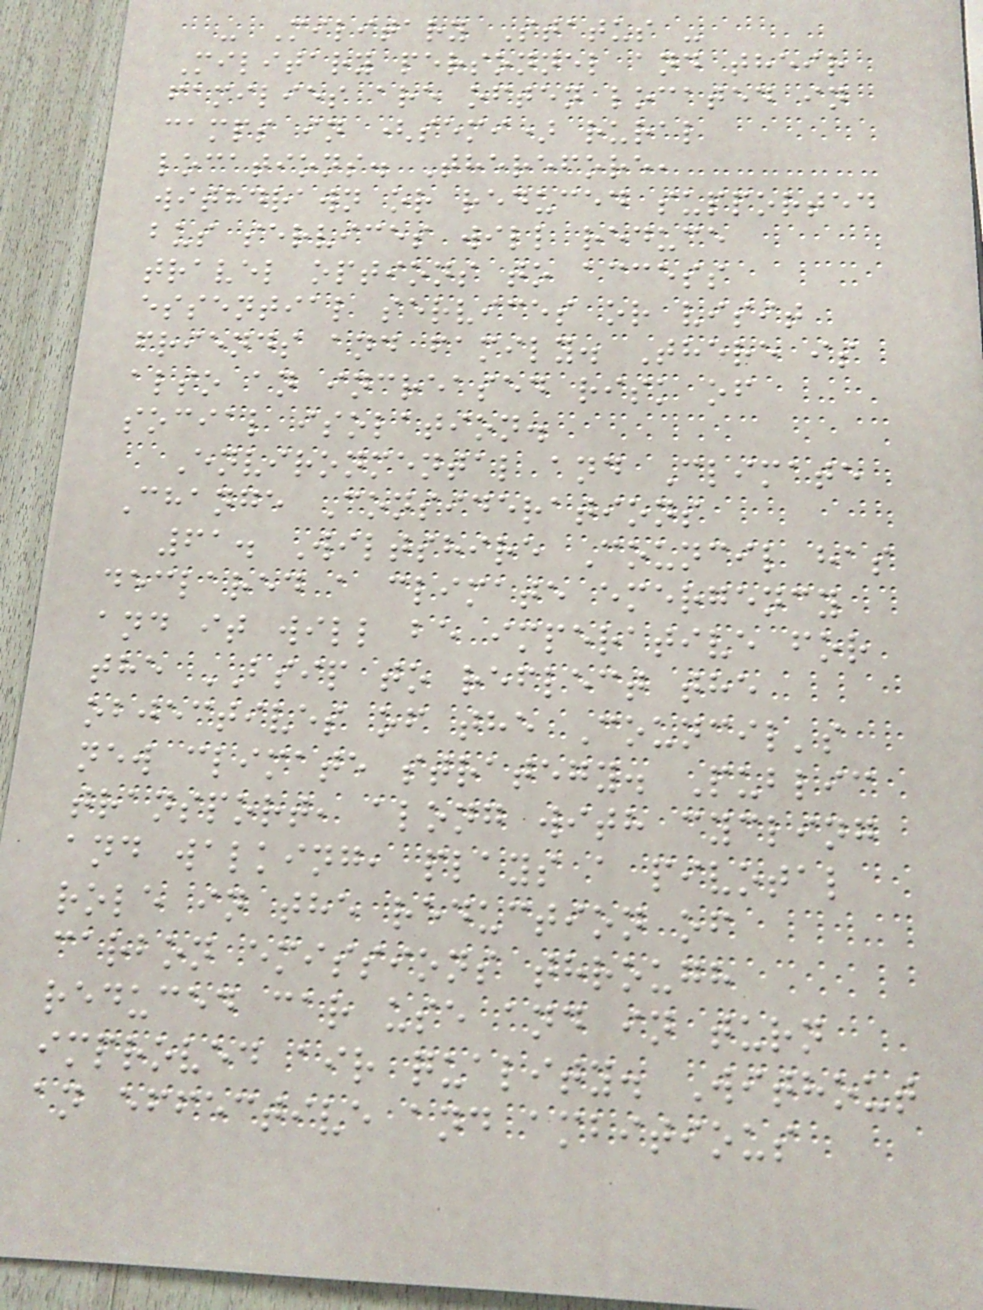- Military Status -
Military personnel and their
families are often located in
camps in (semi) rural
locations. Therefore,
withdrawn or reduced supported
bus services will reduce
travel options to access
essential services or visit
friends and family. There is
also an increased risk of
social isolation.
Environmental and Climate
Change Considerations
61. Wiltshire Council has
declared a climate emergency
and it will be imperative for
the BSIP to reflect the
objectives of the Council's
new climate strategy. Public
transport, along with cycling
and walking, plays a pivotal
role in the reduction of
carbon emissions through
reduced car use and in turn
improved air quality. Without
an effective and ambitious
